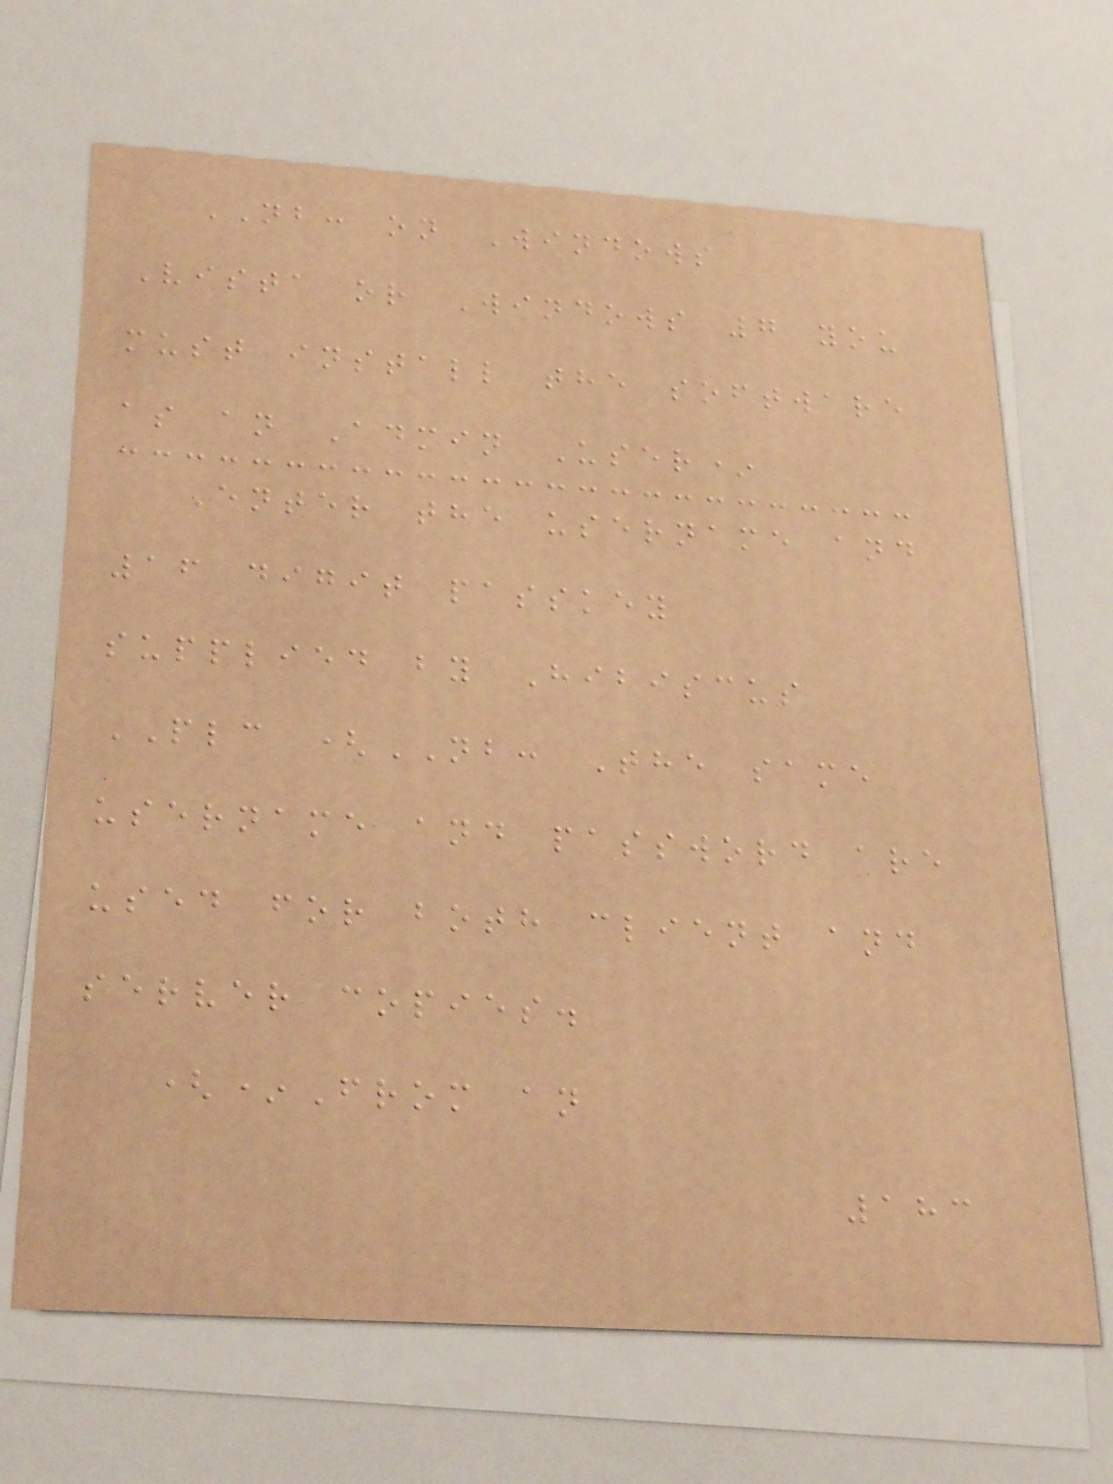NB: on Windows
Vista or Windows 7 you
must install the software
as an Admin User*
Enter the username and
16 digit passkey
supplied by Hibiscus
PLC (NB: The same
username and password are
used for both client and
server copies.
(*From an
183
